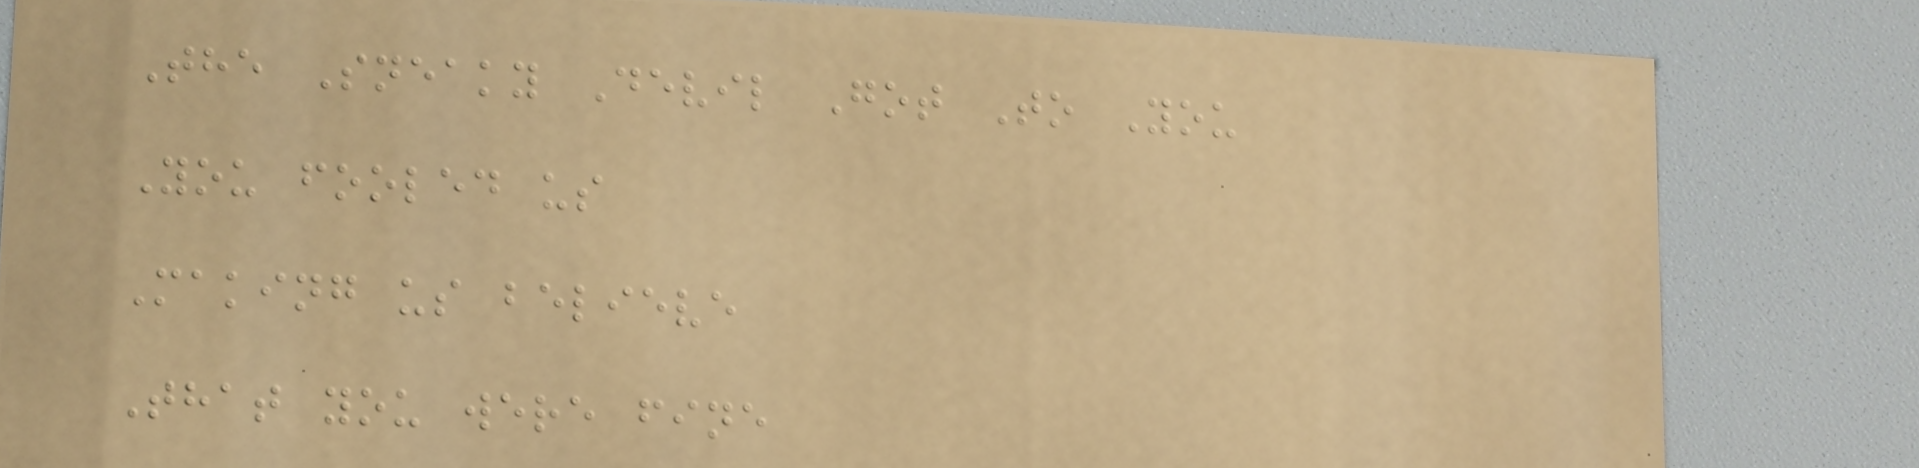The Sneaky Devil Got To You
You fooled us
Making us believe
That you were fine
